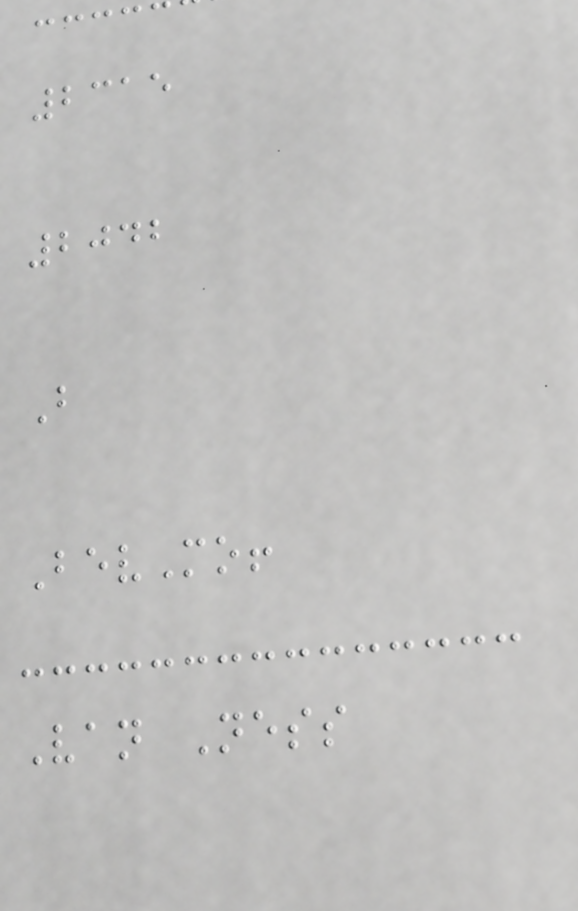2315
2042
B
BevMo!
Van Ness
